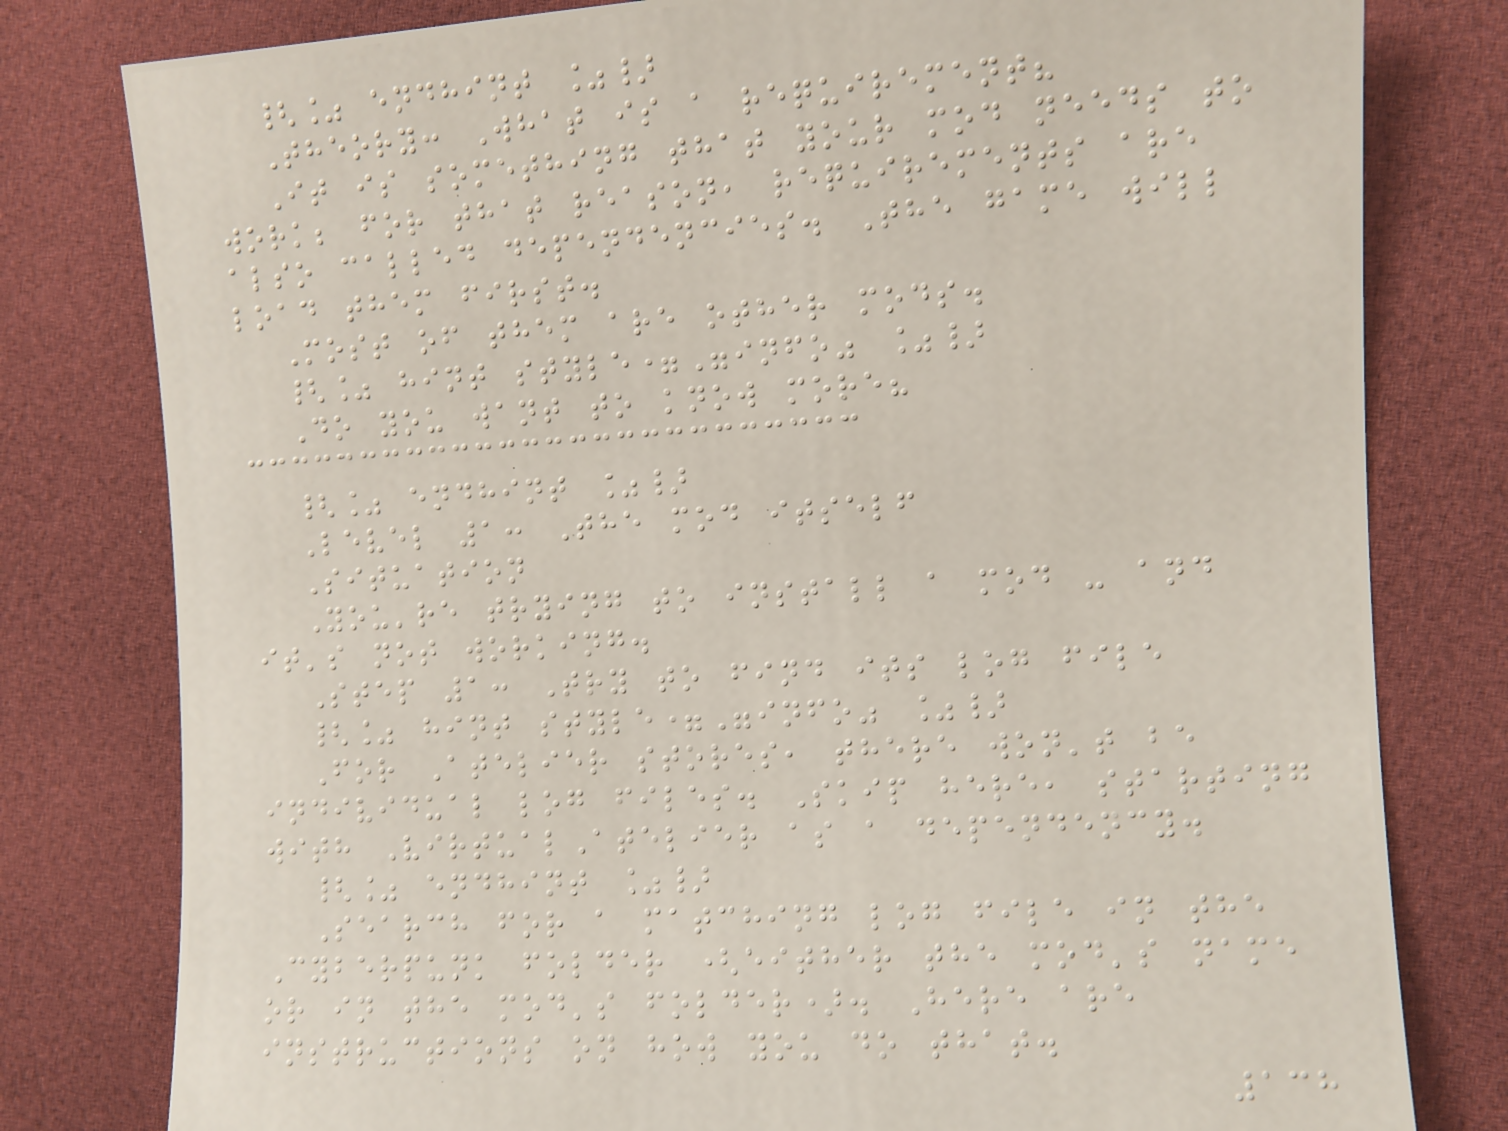{% endhint %}
Theory: What is a requirement?
It is something that your mod needs to
work; for that reason, requirements are
also called dependencies. The game will
load them first.
Most of them are other mods.
{% hint style="info" %}
Do you want to know more?
{% endhint %}
Level 1: The mod itself
Situation
You're trying to install a mod - and
it's not working.
Step 1: Try to find its log file
{% hint style="info" %}
For Atelier stores, there won't be
individual log files. Skip here, starting
with VirtualAtelier as a dependency.
{% endhint %}
Search for a matching log file in the
Cyberpunk folder (either the mod's name
or in the mod's folder). Here are
instructions on how you do that.
138
